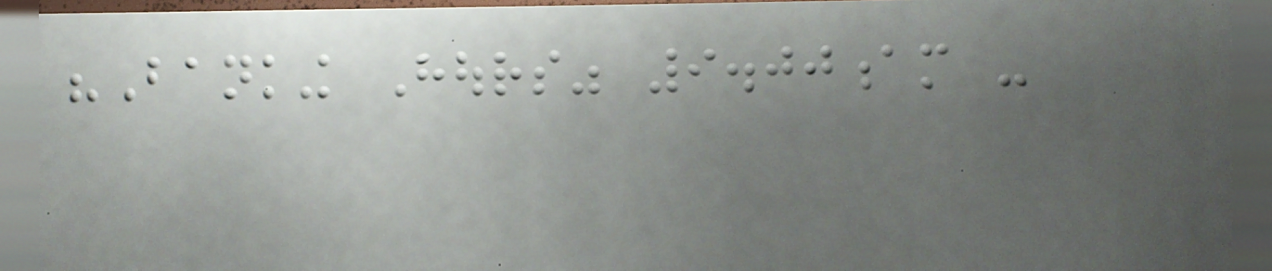"Banking Hours" 9.00am -
